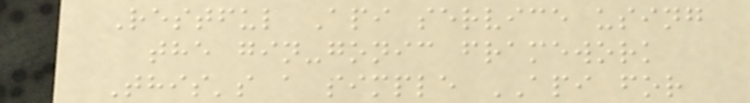Restful Api service using
the gin-gonic framework
This's a simple API for
